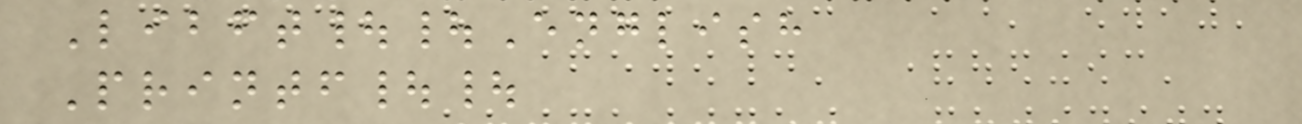Libft||English
Printf||
